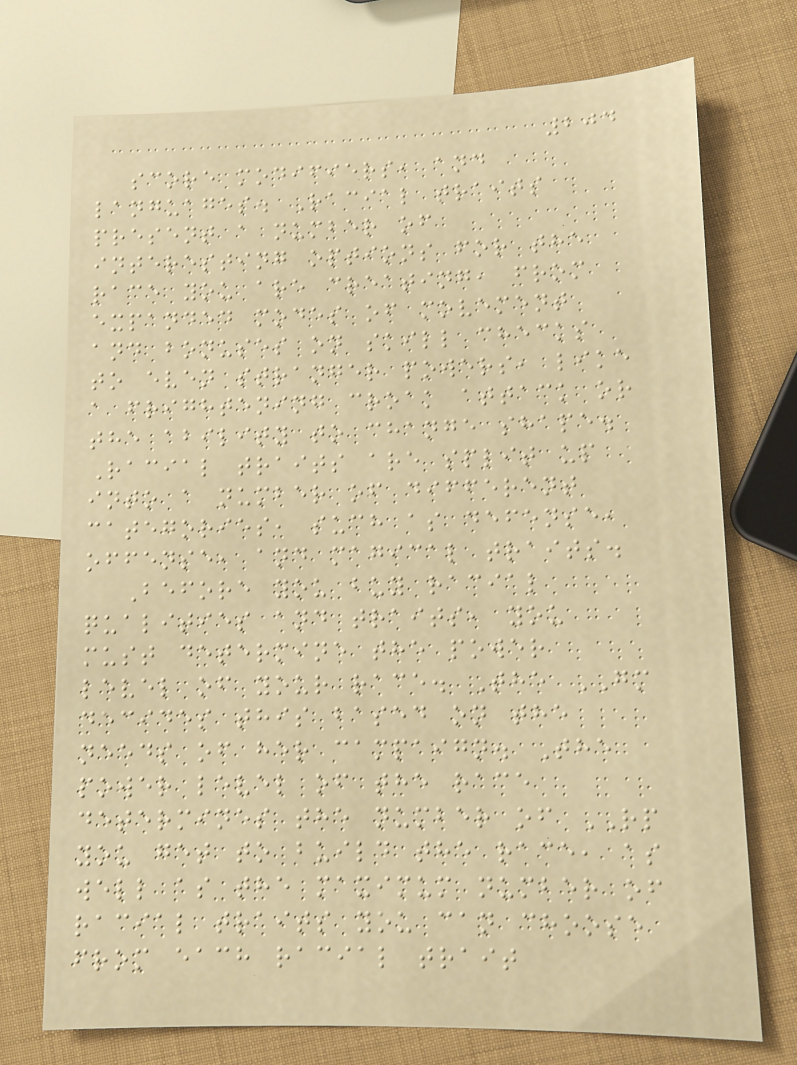204
score modifiers, and
languages. Racial traits
present a number of
interesting options for the
race you are creating, from
expanded modes of movement
and bonuses on skill checks
to even stranger powers, like
a frightening croak attack or
the ability to change shape.
Racial traits are split up
into a number of different
categories, such as defense,
offense, and magical traits.
Before you buy racial
qualities and traits, you
must determine the power
level of your race. The GM
decides this based on the
needs of her campaign. The
power level of the race
determines the number of RP
you get to build the race, as
well as the maximum number of
racial traits you can choose
from each racial trait
